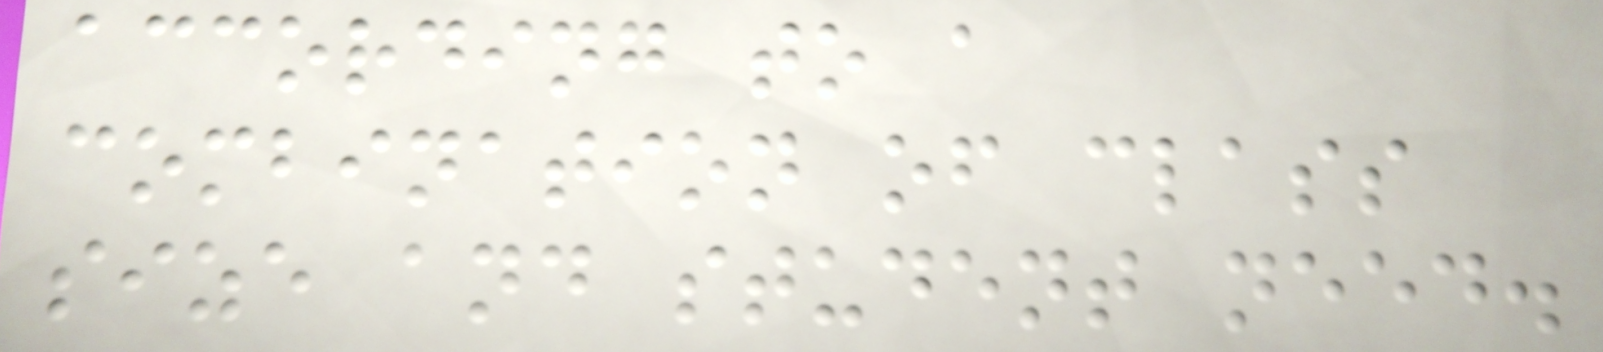according to a
combination of class
size and student need.
